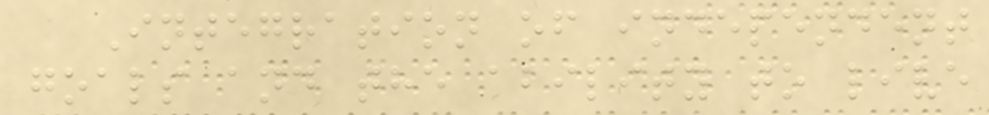Integration of independent
goals and the ability to live
